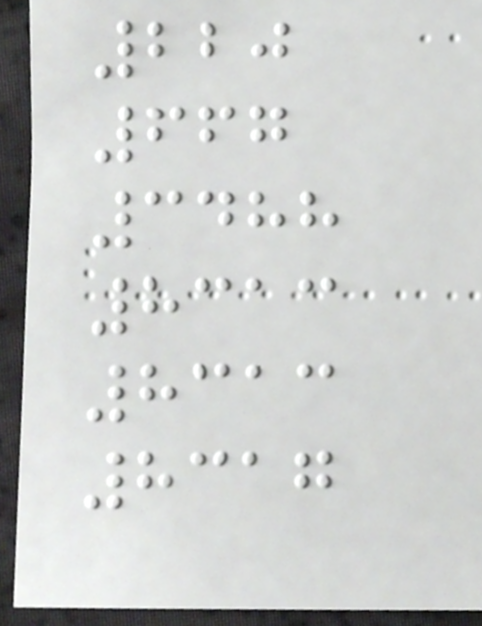220
667
3488
8313
8313
8317
